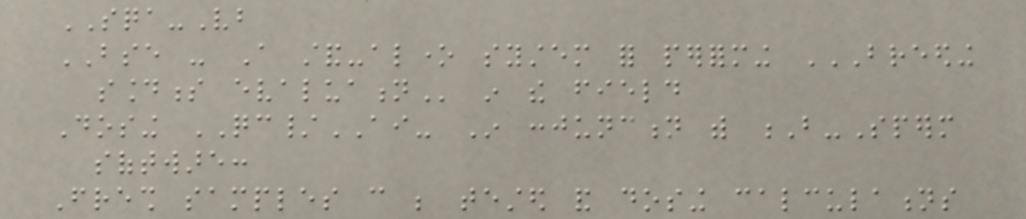SQA-Vb
BSE - A stand-alone system for performing BREEDING
SOUNDNESS EVALUATION in the field
Dosing QC/AI- In conjunction with B-Sperm
software:
Fresh samples can be tested and dosing calculations
